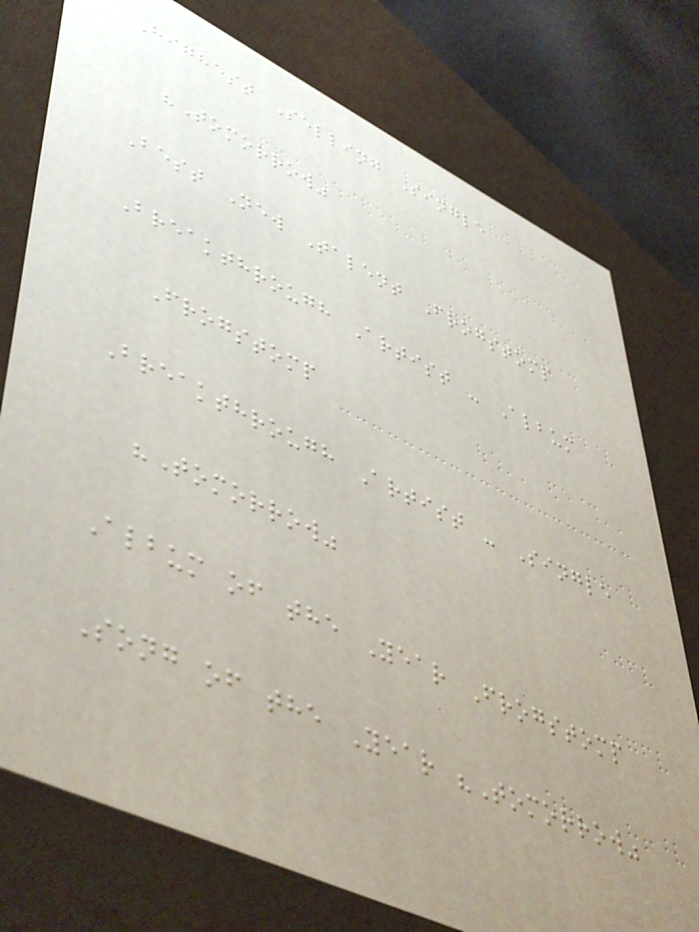Highest Selling Single
"Tomorrow"
Best New Talent Frogstomp
Breakthrough Artist - Album
Frogstomp
Breakthrough Artist - Single
"Tomorrow"
Album of the Year Frogstomp
Song of the Year "Tomorrow"
